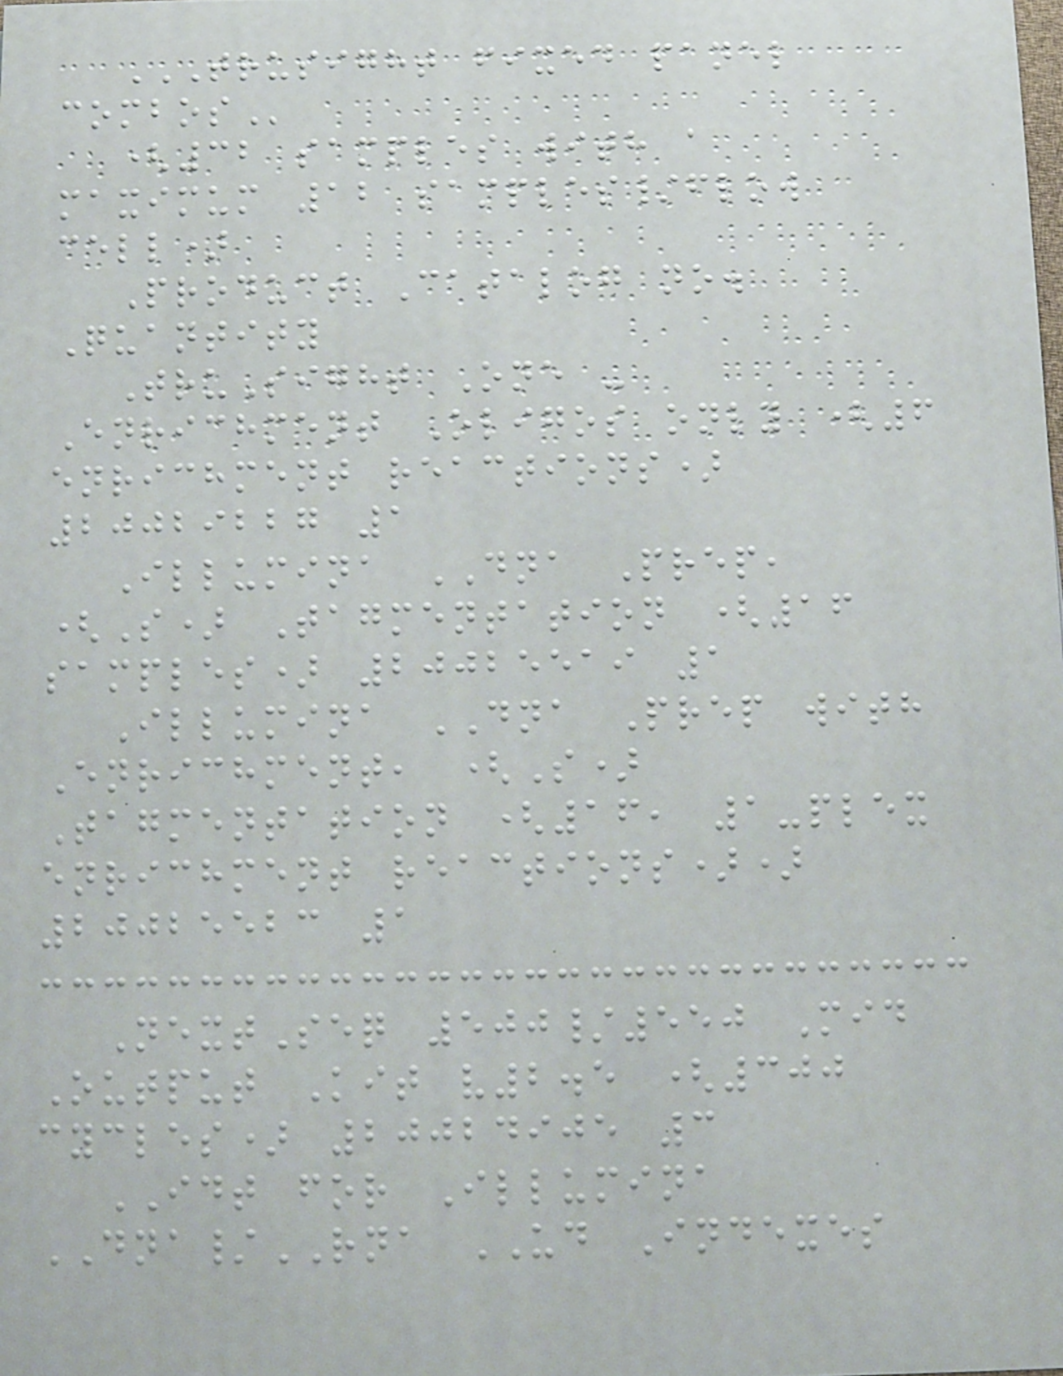TRUSIGHT FIXED PANEL
COMBOS
(32 samples with a
maximum 12 samples/flow
cell)
Product Catalog no.
Quantity
TruSight One -
Enrichment Oligos only (6
enrichment reactions)
20029227 1
Illumina DNA Prep,
(S) Tagmentation (16
samples) 20025519 1
Illumina DNA Prep with
Enrichment, (S)
Tagmentation (16, 1-plex
enrichment reactions))
20025523 1
NextSeq 500/550 Mid
Output Kit v2.5 (300
cycles) 20024905 3
IDT for Illumina
DNA/RNA UD Indexes
